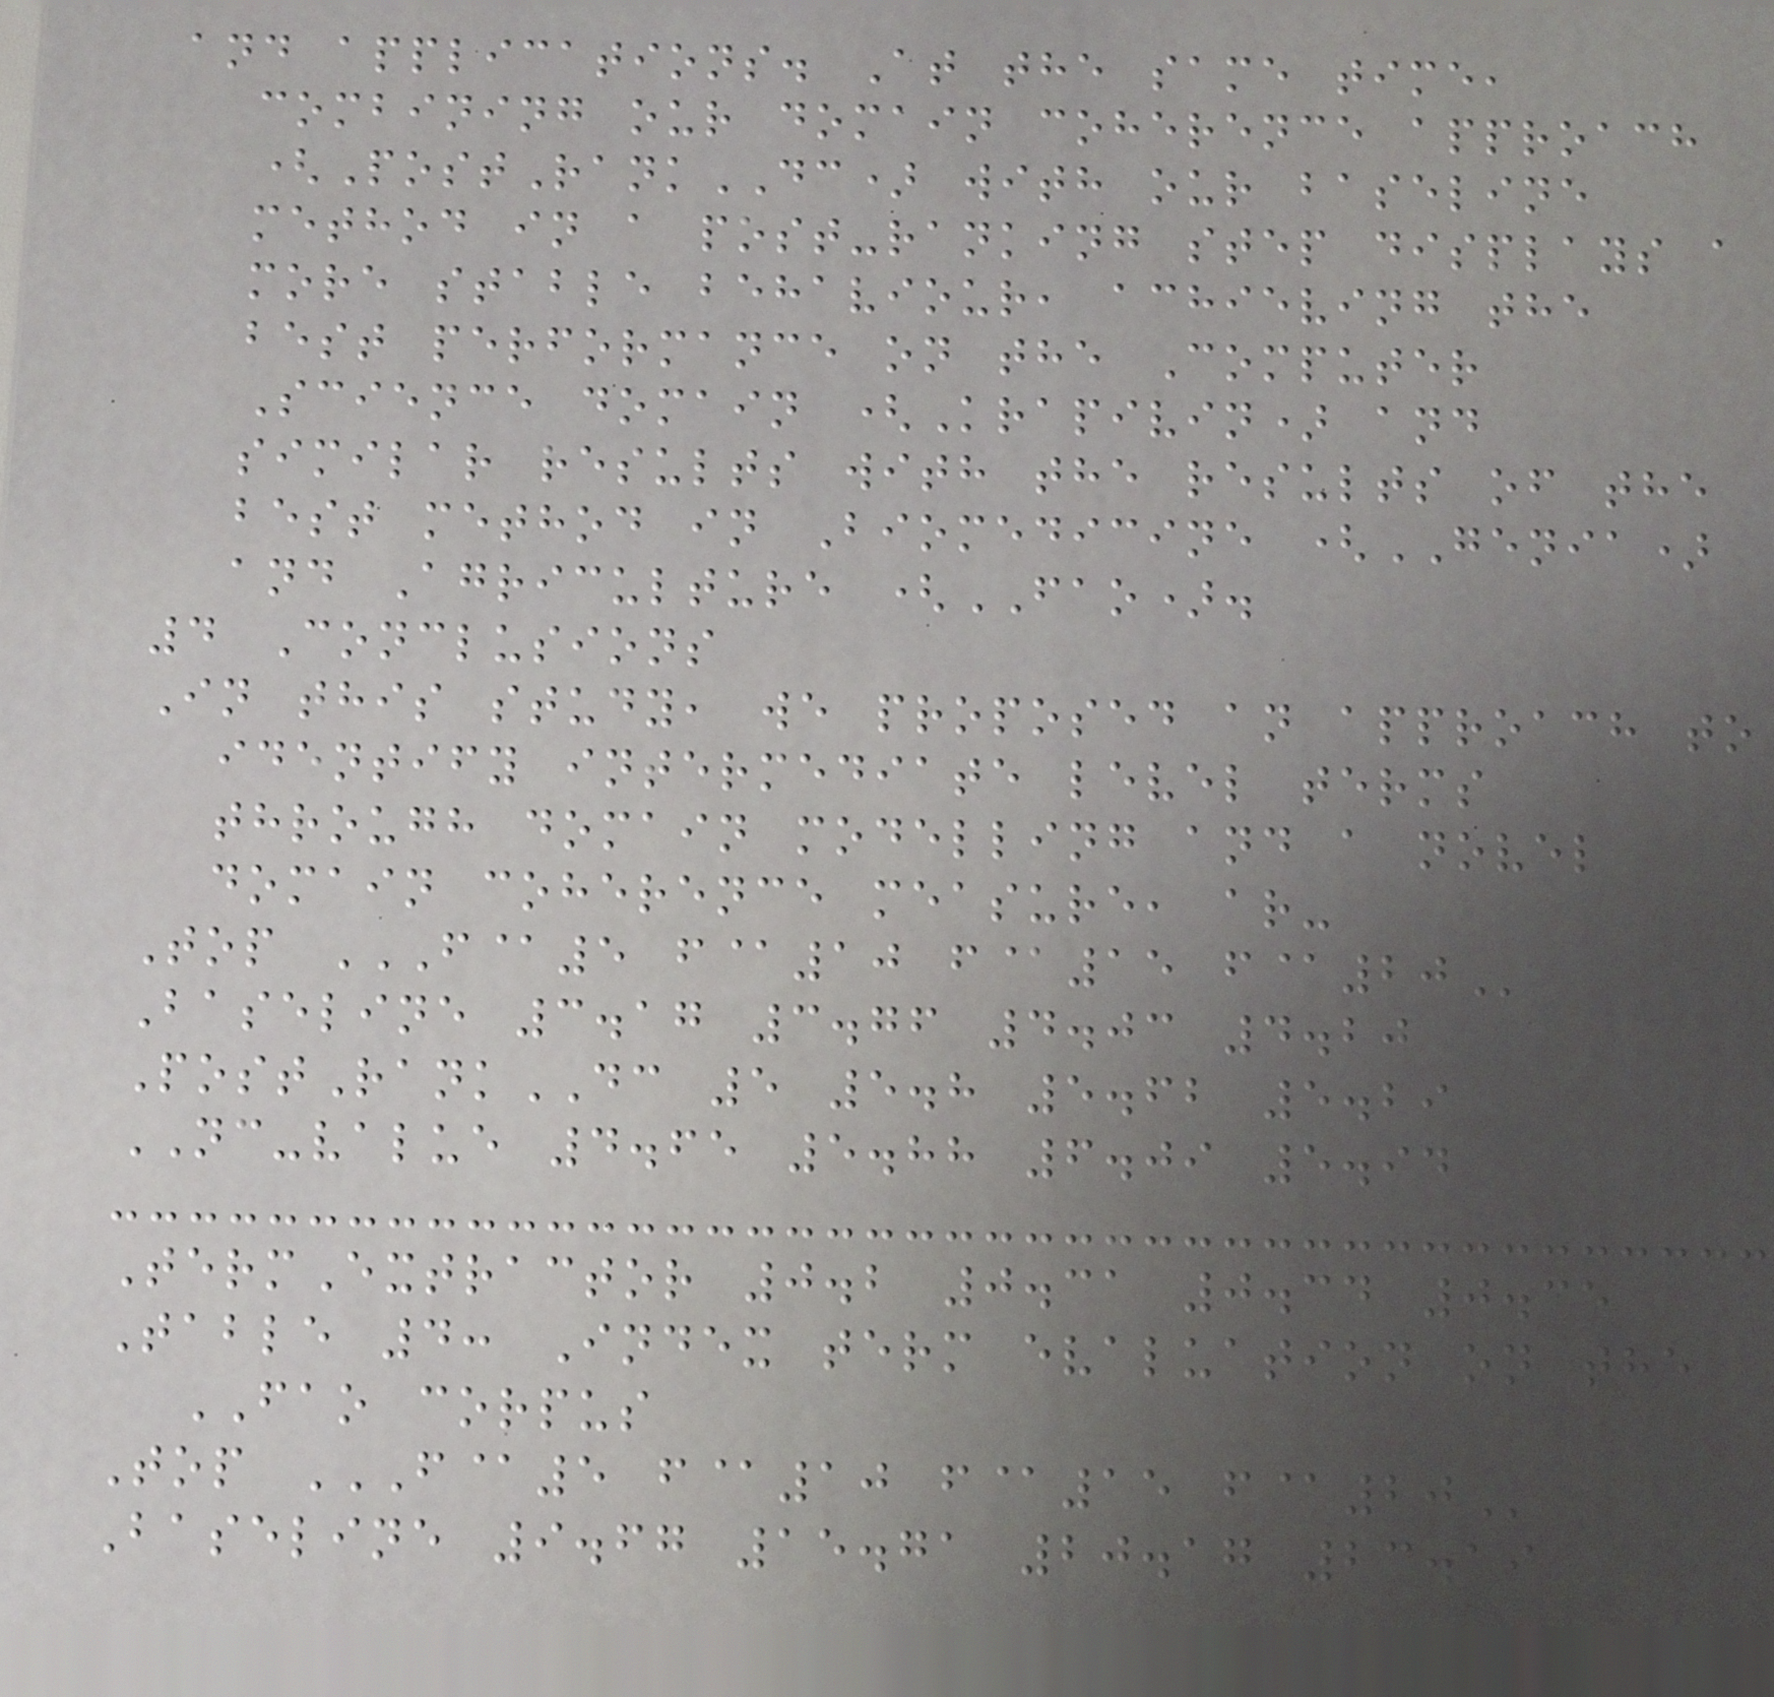and applications. At the same time,
combining our domain coherence approach
(PostRankDC) with our baseline
method in a post-ranking step displays a
more stable behaviour, achieving the
best performance on the Computer
Science domain (Krapivin) and
similar results with the results of the
best method in Biomedicine (GENIA)
and Agriculture (FAO).
4 Conclusions
In this study, we proposed an approach to
identify intermediate level terms
through domain modelling and a novel
domain coherence measure, ar-
Top F@5 F@10 F@15 F@20
Baseline 3.17 3.76 4.03 4.20
PostRankDC 5 5.8 5.62 5.29
NC-value 4.65 5.88 6.09 5.94
TermExtractor 0.2 0.31 0.34 0.35
Table 4: Index term evaluation on the
FAO corpus
Top F@5 F@10 F@15 F@20
Baseline 9.67 15.71 20.17 23.19
